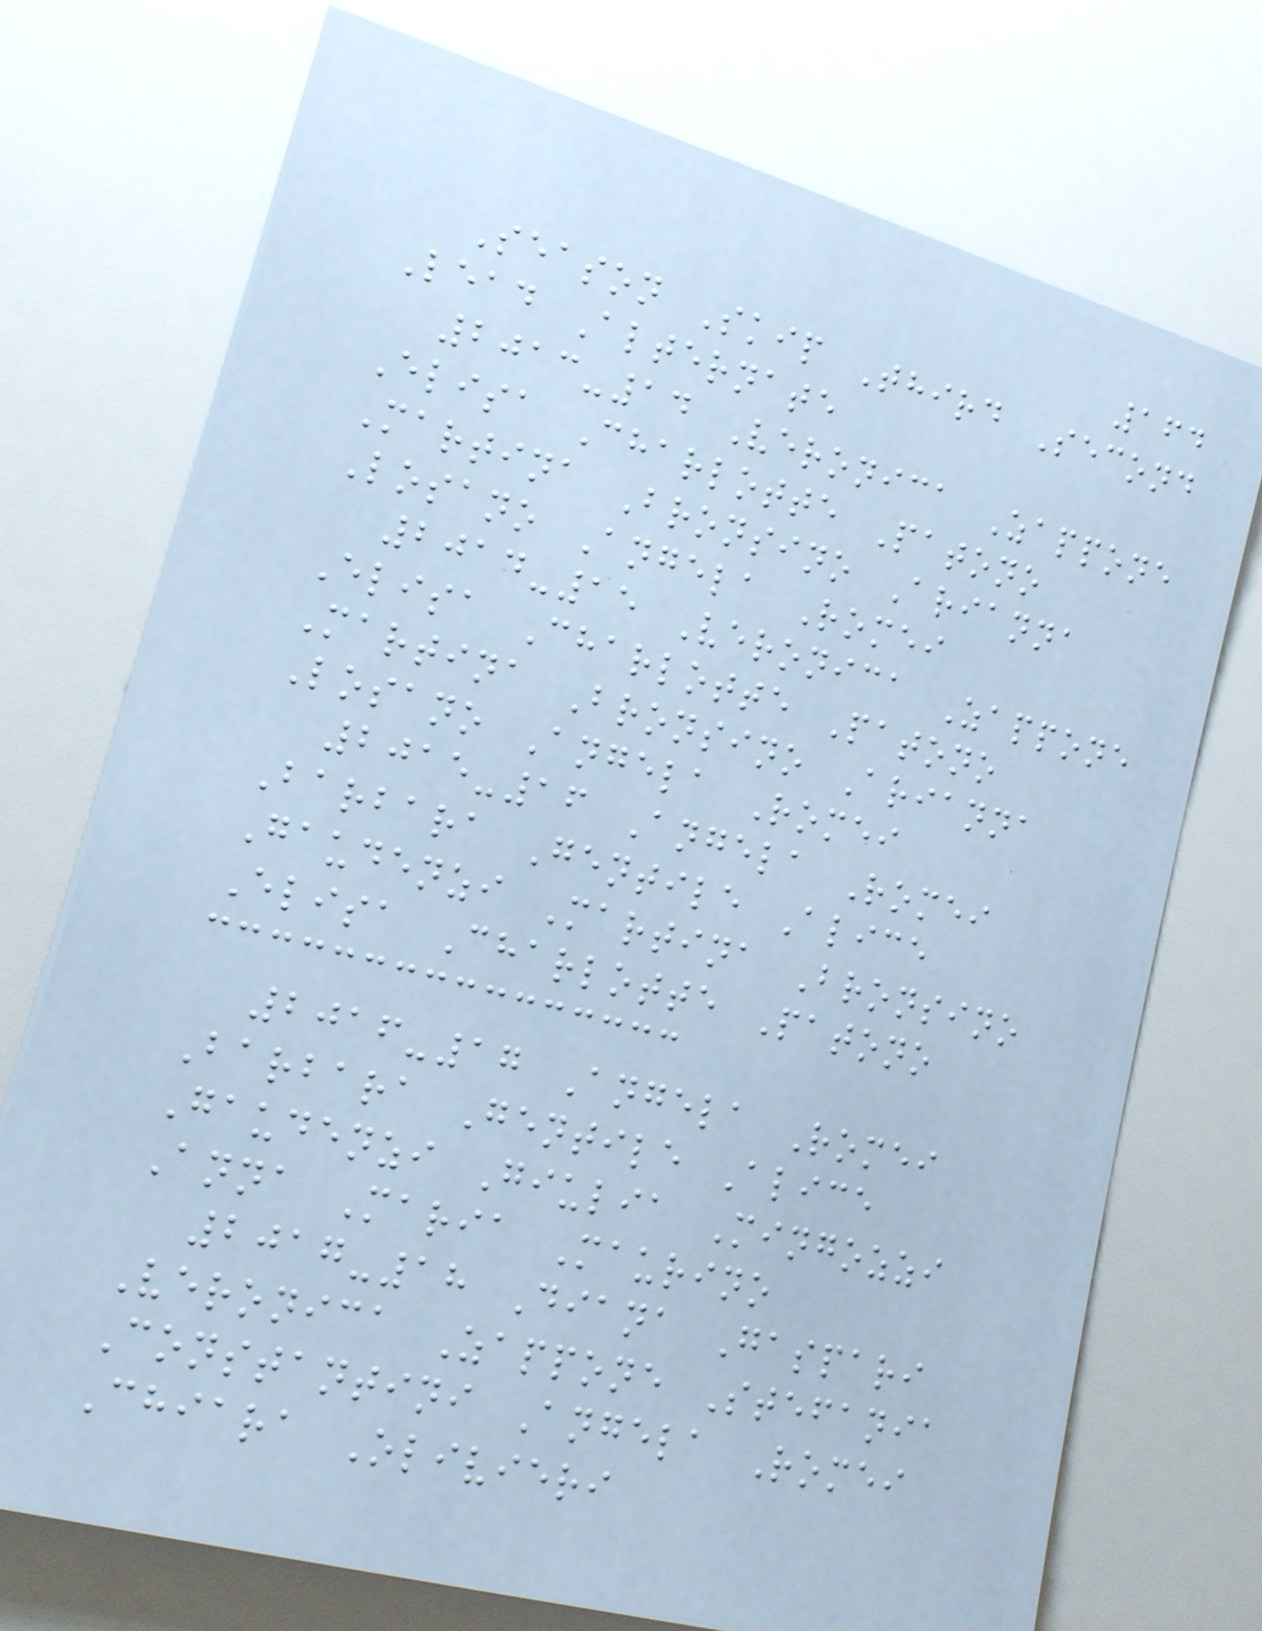164
Season Skip Third Second
Lead Alternate
2013-14 Veronica Zappone
Elisa Charlotte Patono
Martina Bronsino Arianna
Losano Angela Romei
2014-15 Veronica Zappone
Elisa Charlotte Patono
Martina Bronsino Arianna
Losano Angela Romei
2015-16 Angela Romei
Barbara Gentile Alice
Gaudenzi Martina Bronsino
Elisa Charlotte Patono
2016-17 Angela Romei
Barbara Gentile Alice
Gaudenzi Giulia Mingozzi
Anna Maria Maurino
2017-18 Diana Gaspari
Veronica Zappone Stefania
Constantini Angela Romei
Chiara Olivieri
